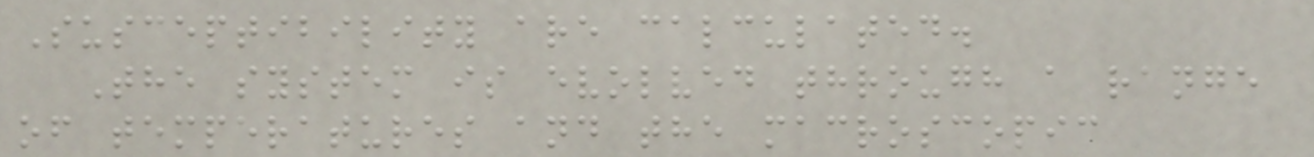Susceptibility are calculated.
The system is evolved through a range
of temperatures and the macroscopic
